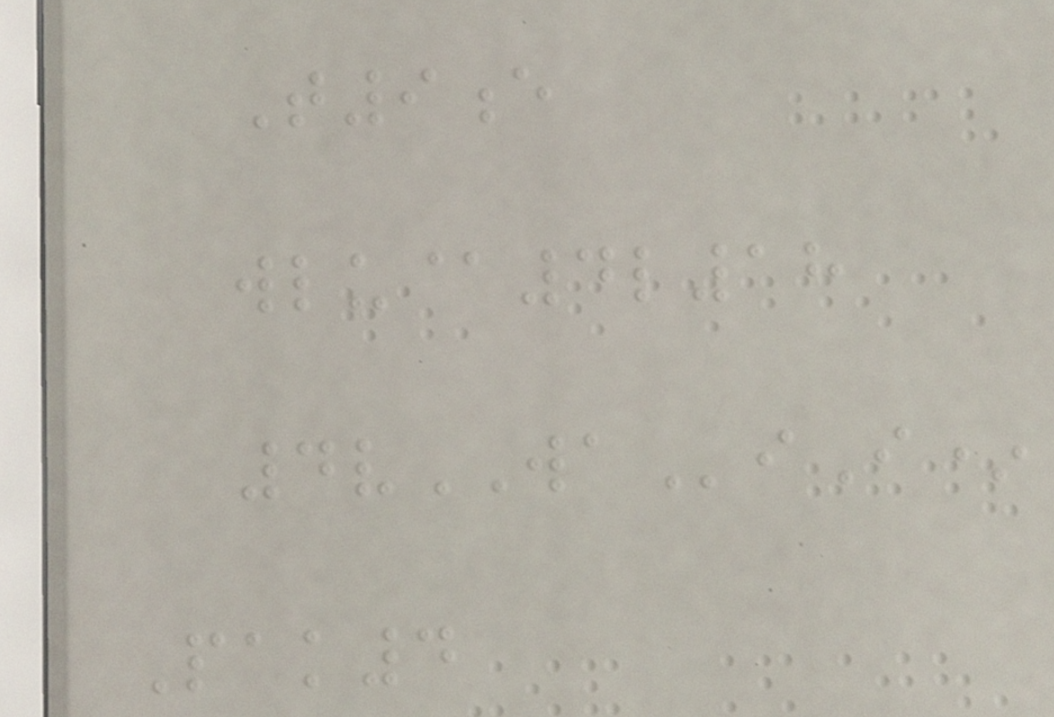T9e
wlu@4l18
4vWAiI*
Pak4
